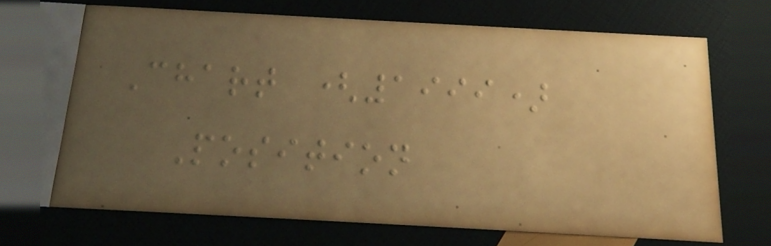Chart (1999)
Position
